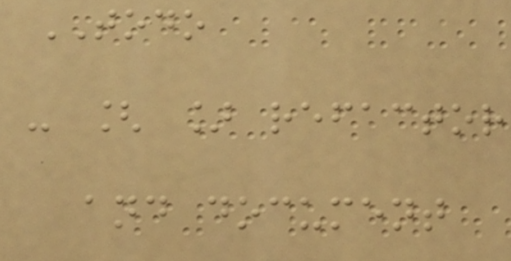TODO
- [ ] refactor
and document
